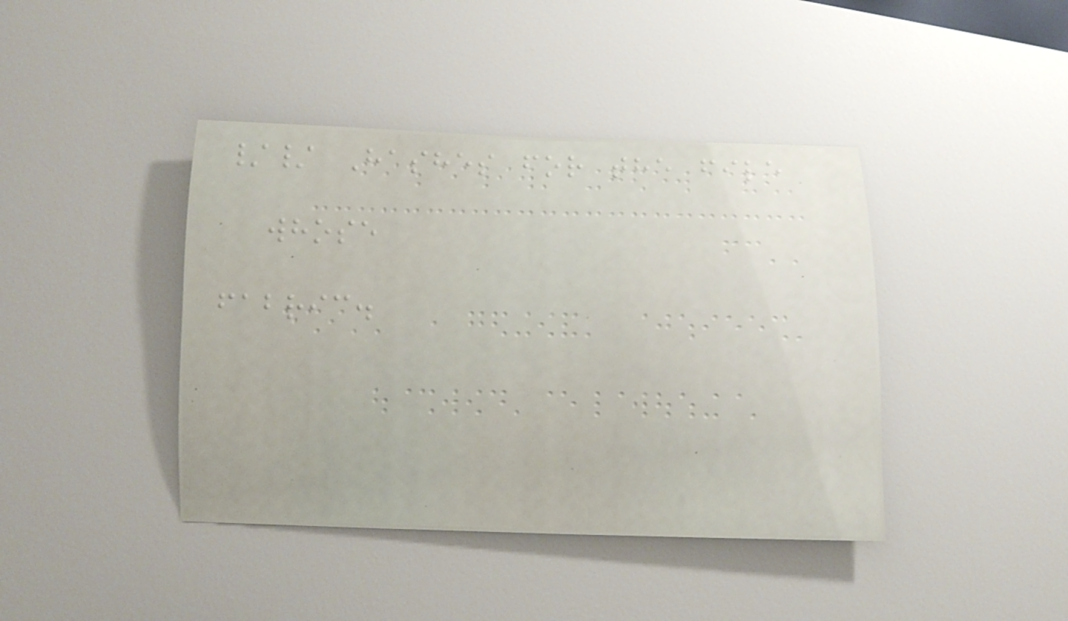// Hashes for the file
whose
fabric.
